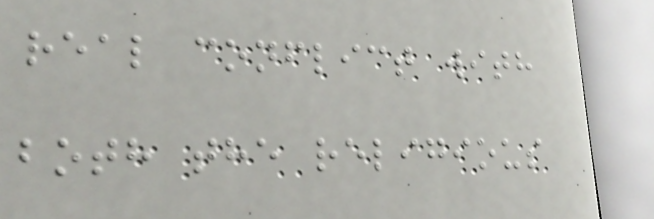real conflict with
both the religious
